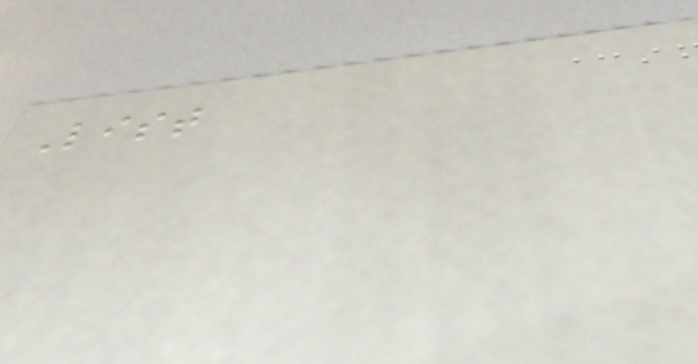List
